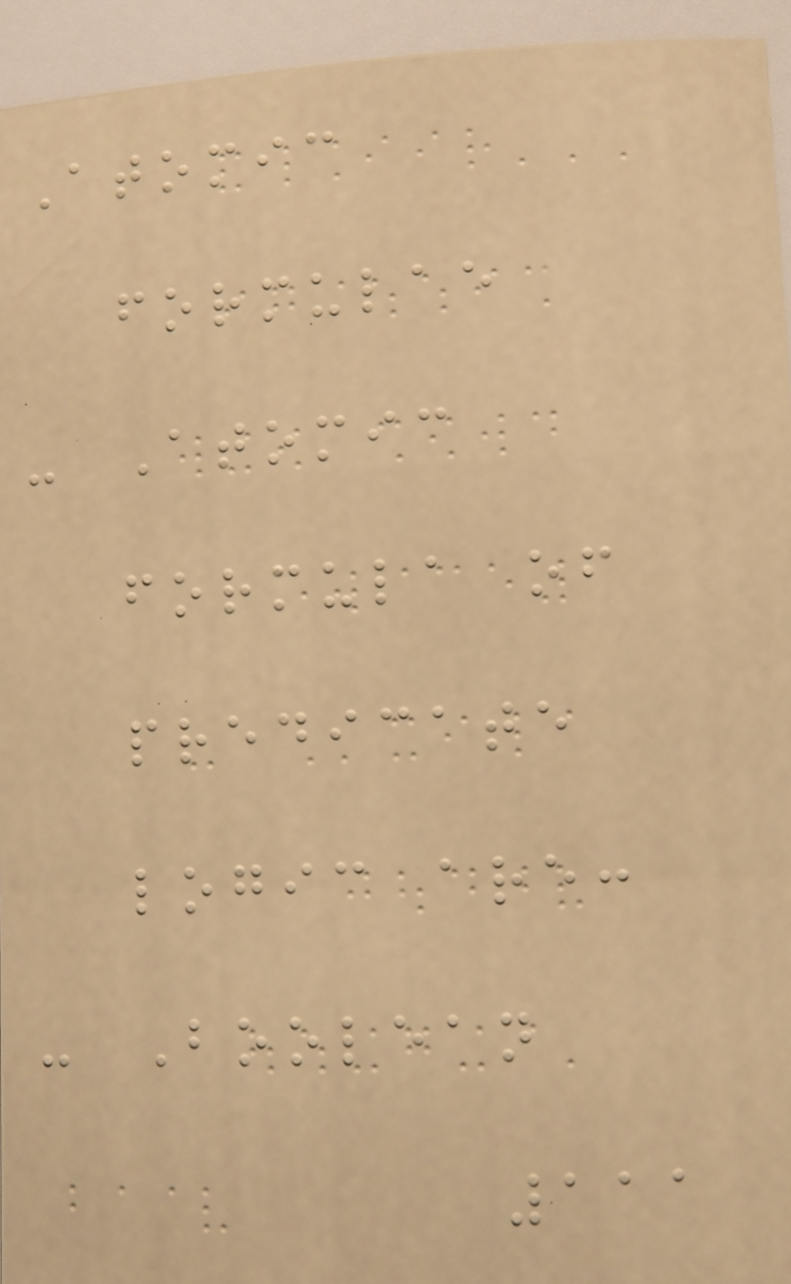Atomic
formulae
- Atomic
formula of
predicate
logic are:
- Boolean
111
